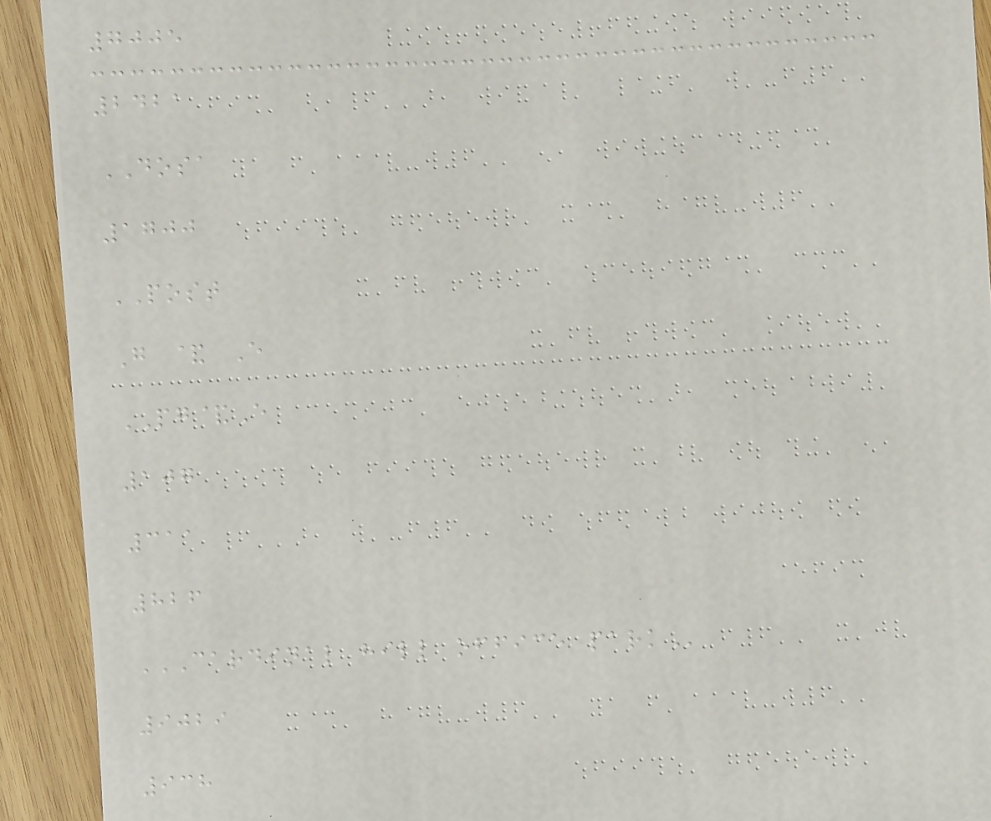7005
2421
DOSA
1700
POST
G & E
PG&E
107
311
826
CARDINAL HILL OFFICE PARK
9029
938
